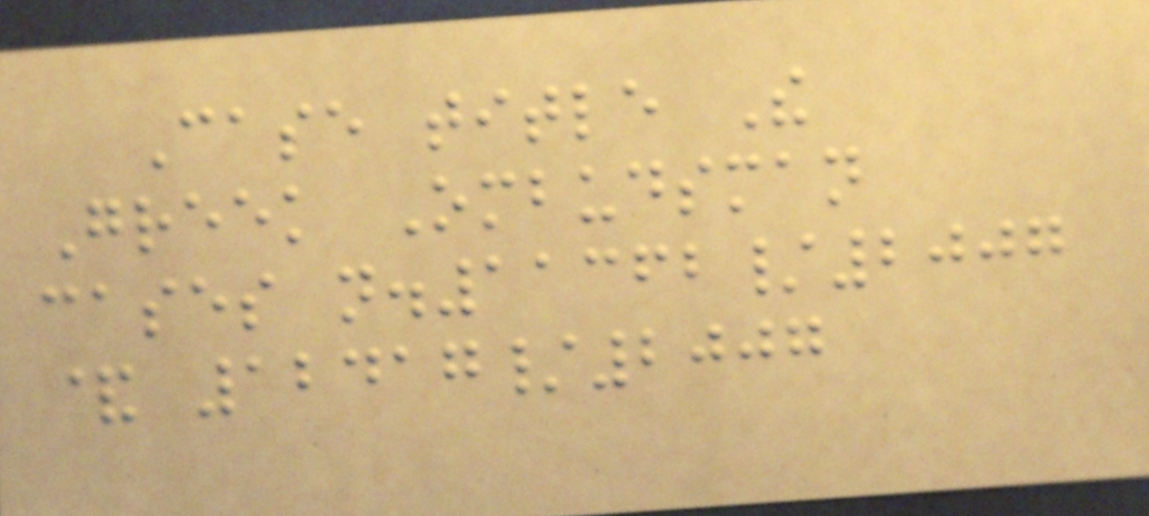Case title The
Greek Ombudsman
cases n.11362/2007
& 12417/2007
